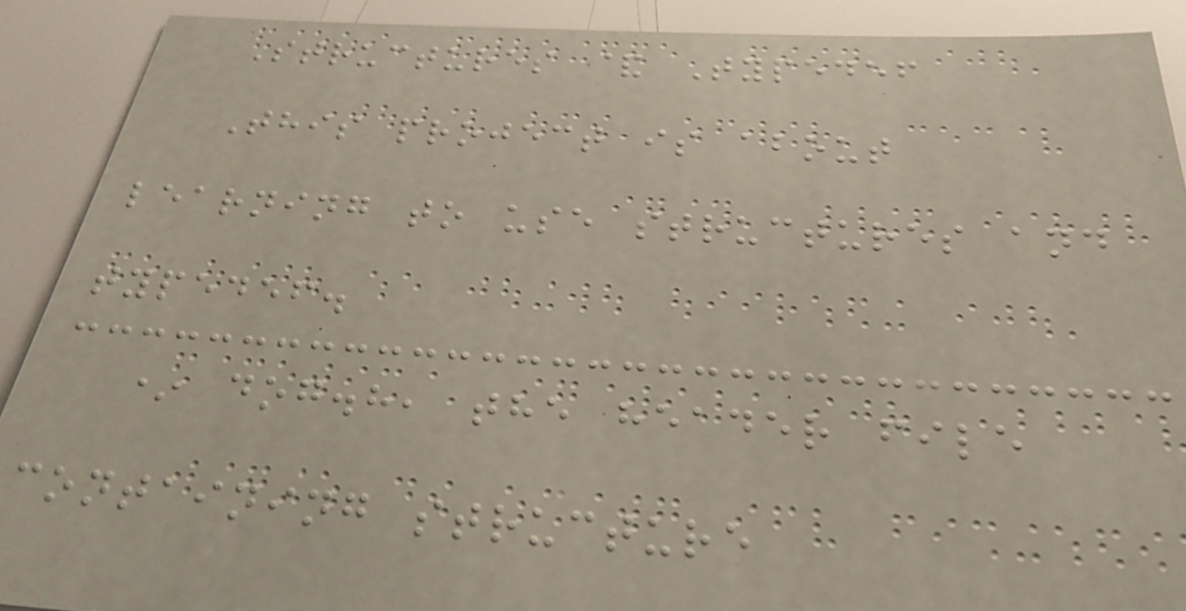Structures & Typedef
This project is about
learning to use structures and
typedef.
* dog.h, the header file
containing structure
